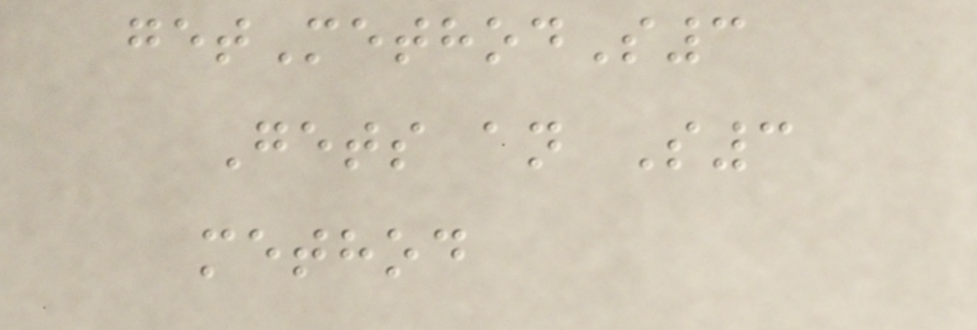getMethodS3
Gets an S3
method
